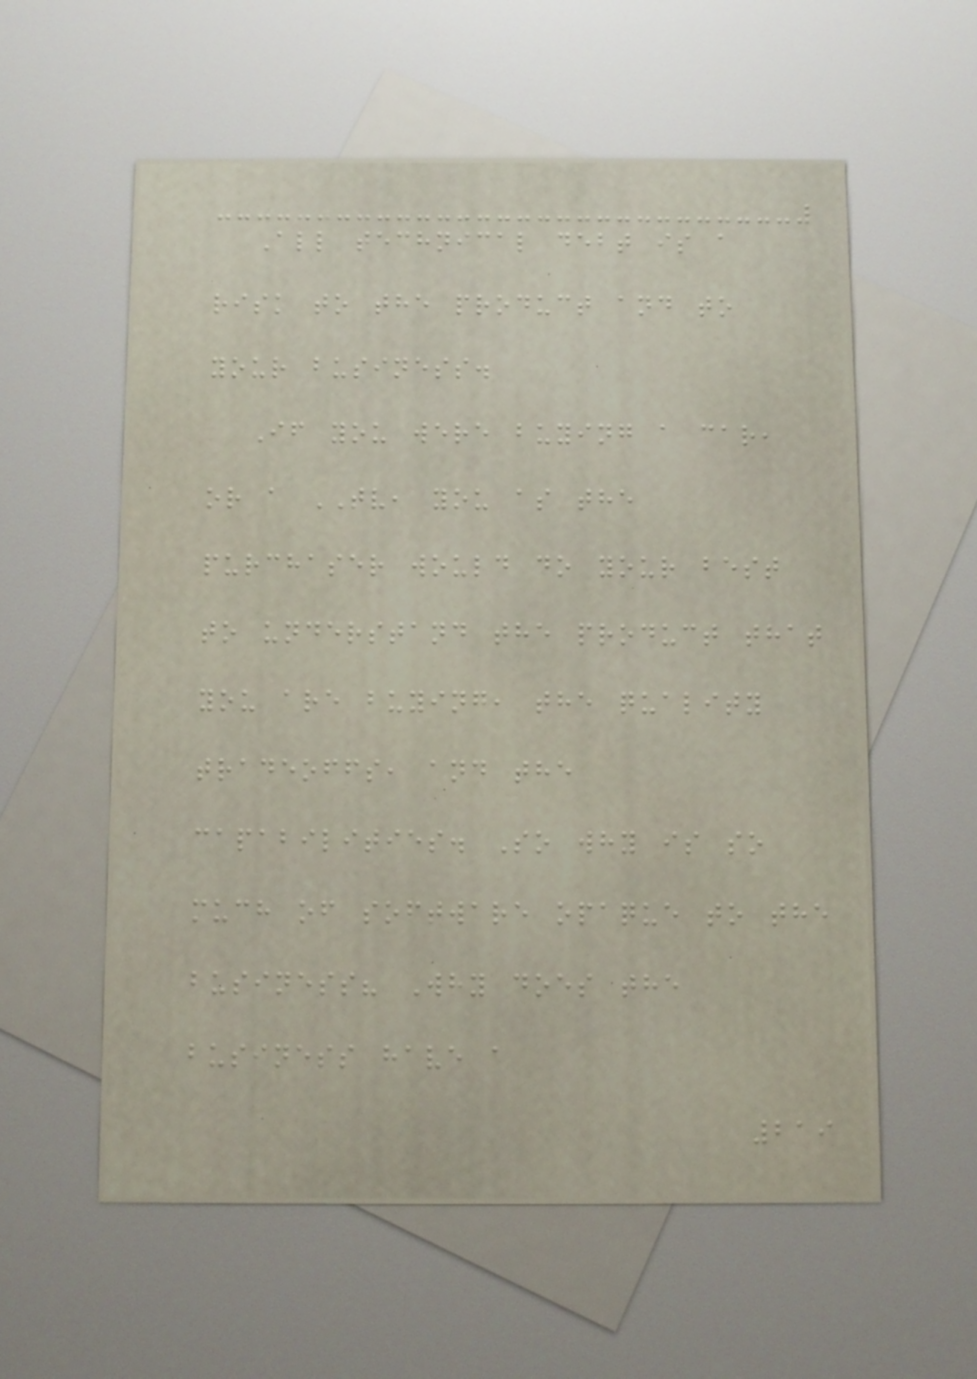All technical debt is a
risk to the product and to
your business.
If you were buying a car,
or a TV, you as the
purchaser would do your best
to understand the product that
you are buying, the quality
tradeoffs, and the
capabilities. So why is so
much of software opaque to the
business? Why does the
business have a
219
